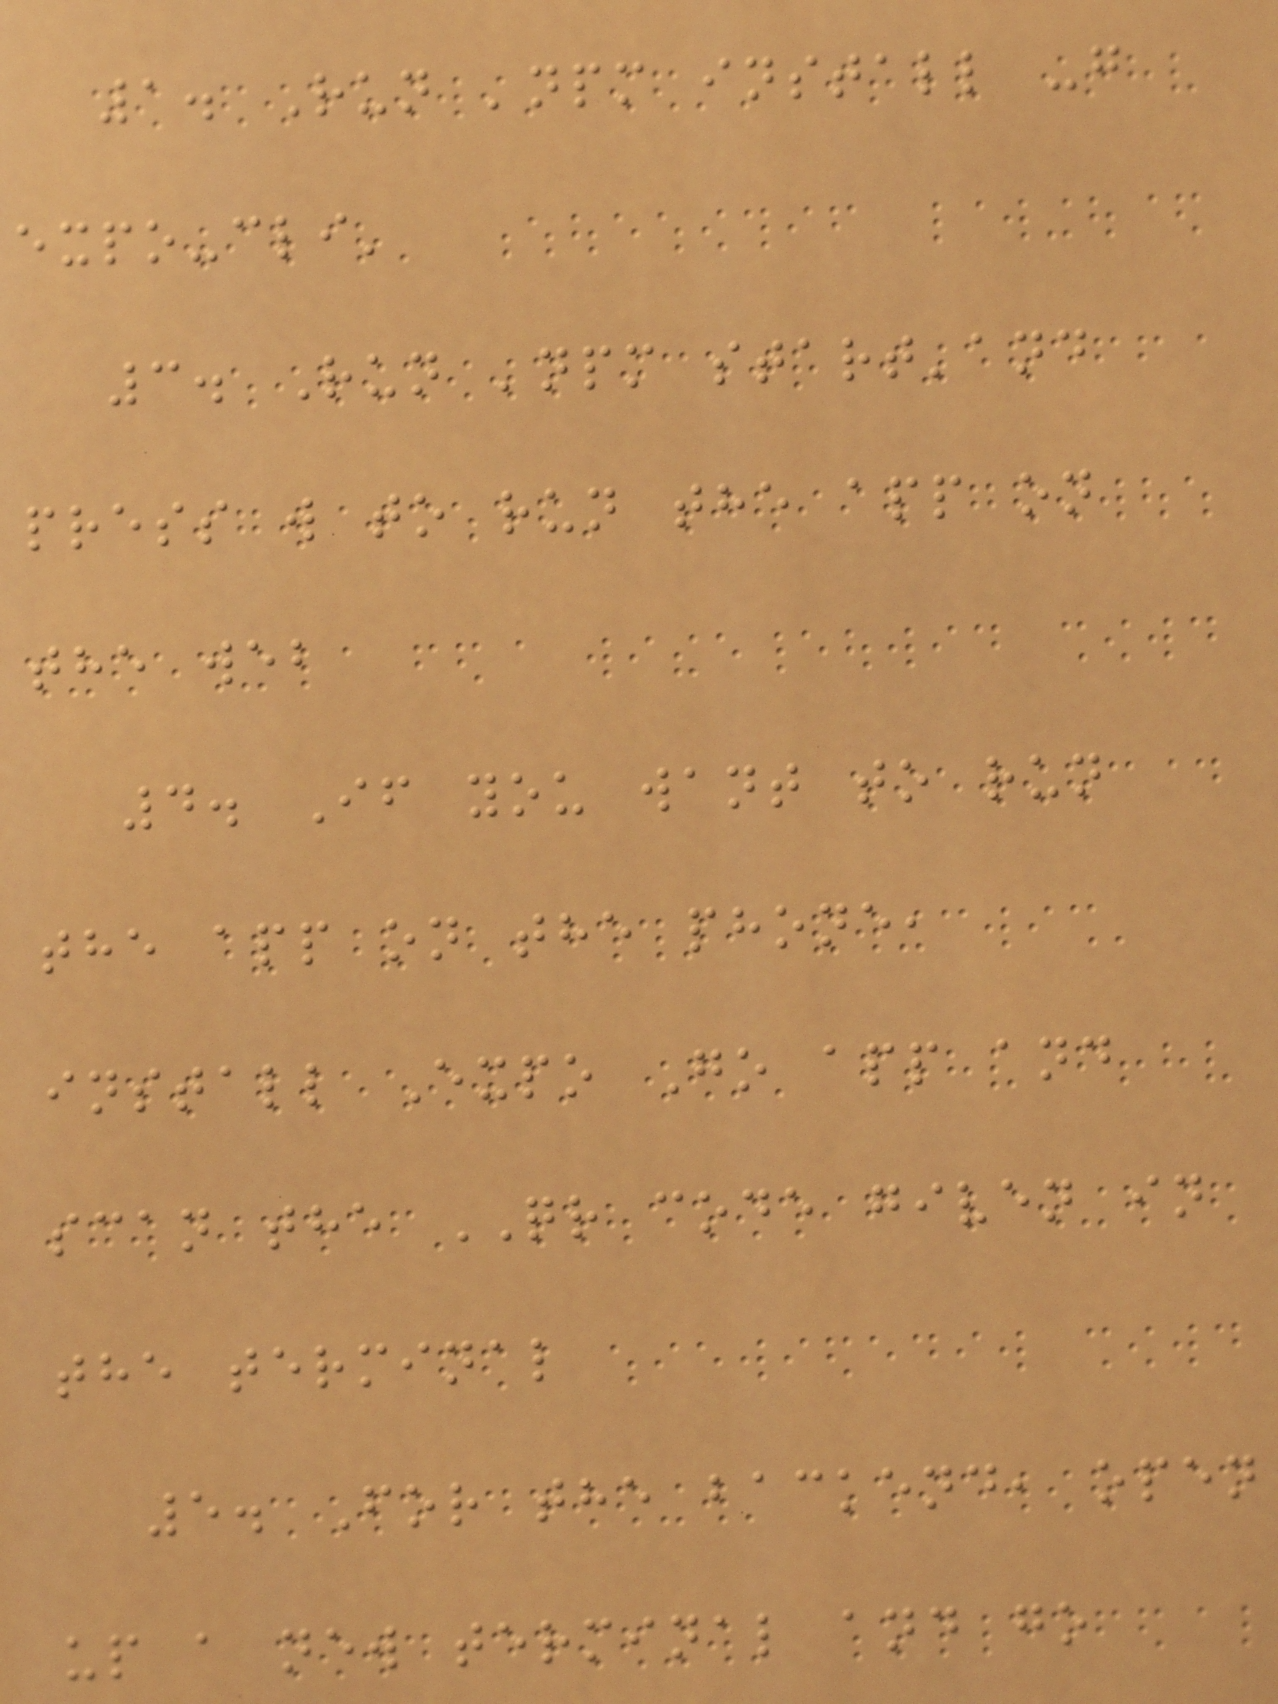1. Run 'npm install -g
expo-cli'
3. Run 'npm start'and
press w to run the app on
the web
4. If you want to run
the app on the phone,
install Expo Go app and
scan the QR code given in
the terminal
5. For the backend, open
up a new terminal and go
